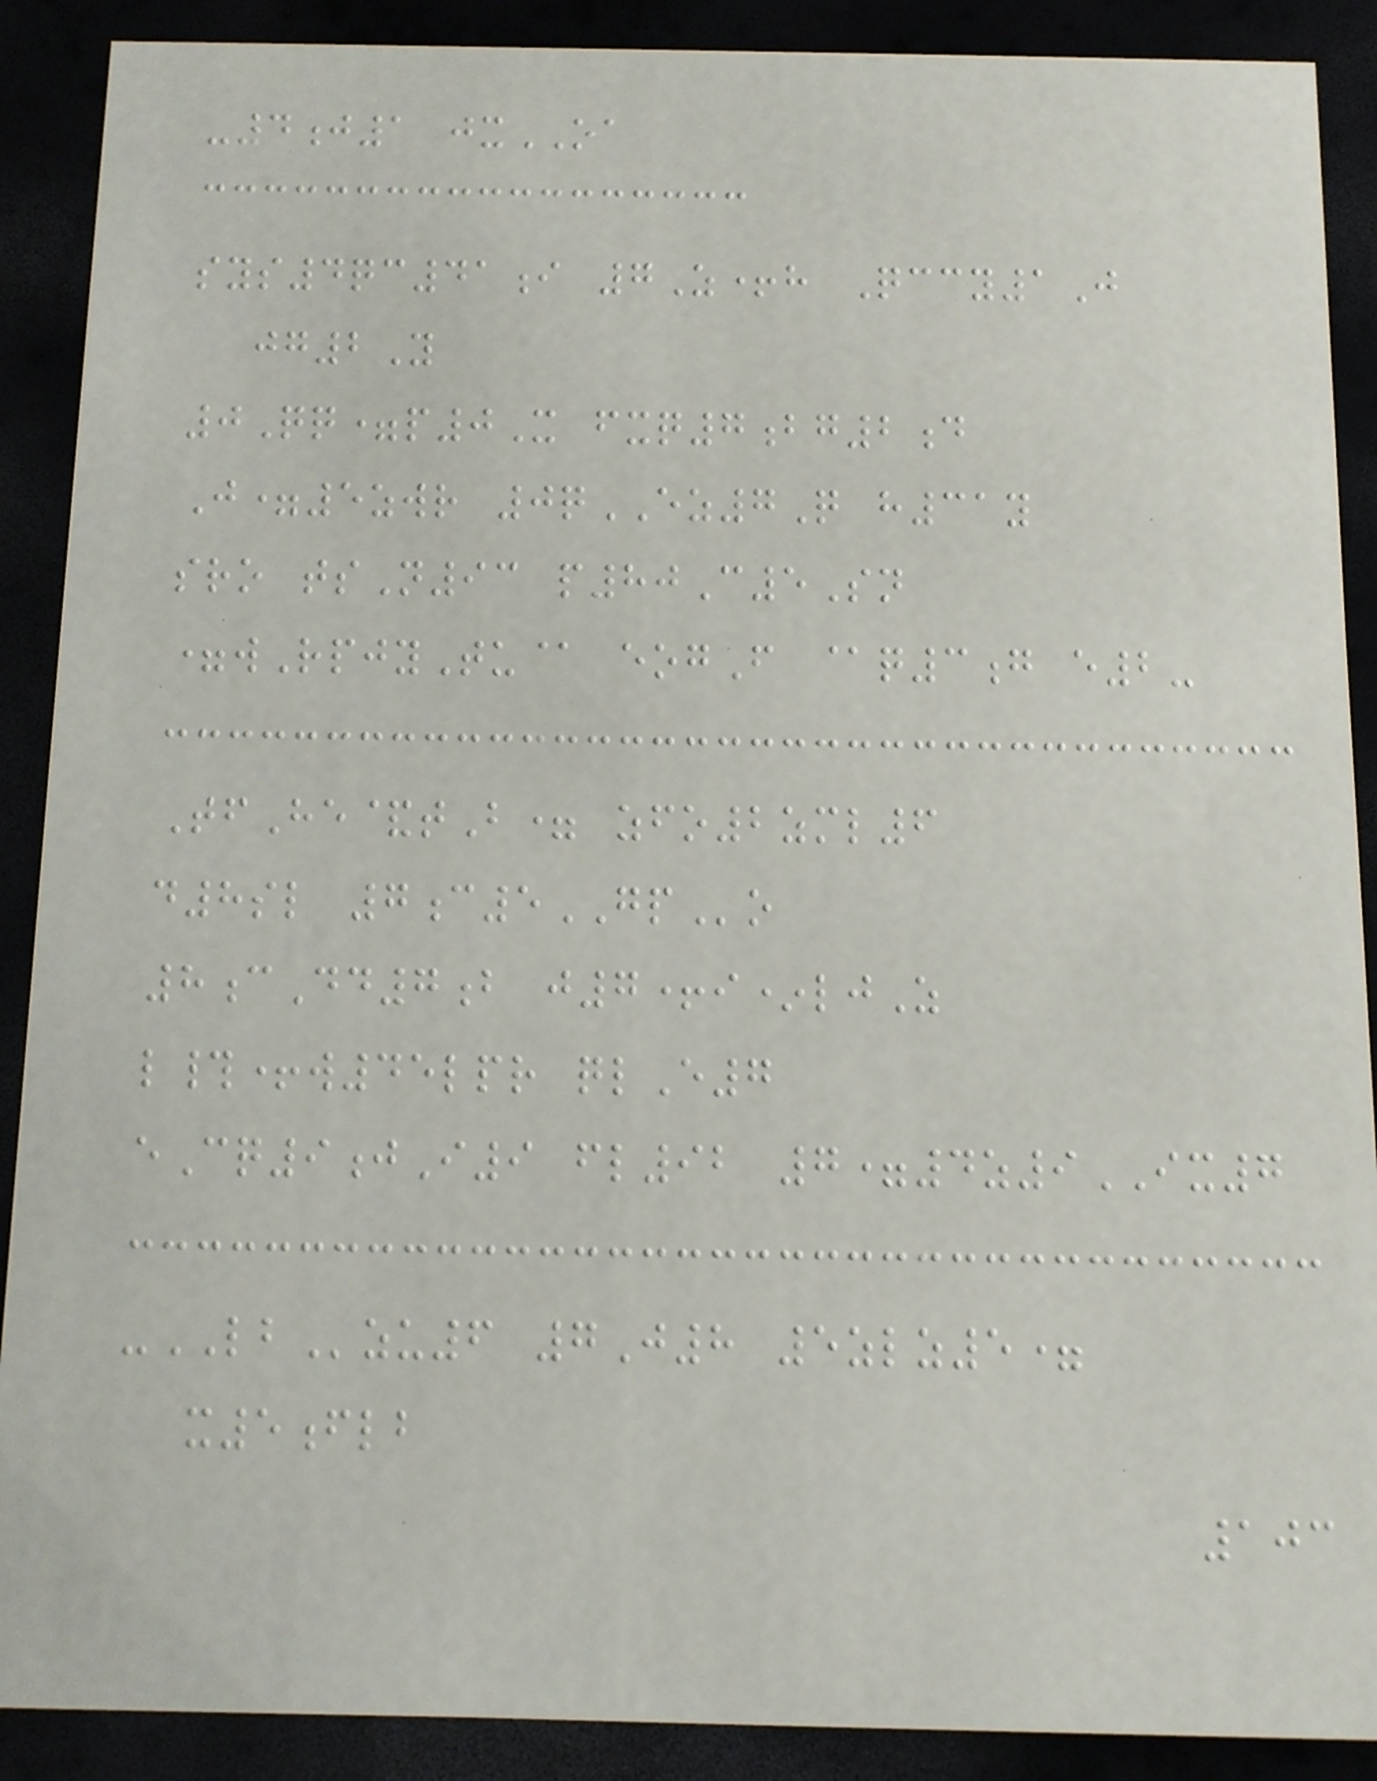-4j1 jxOA
sys4qc41i 7Z+h Qccy1J
jg2Y
0Qq=p0X fxq7bg2d
J=5zwr 0qEZ7Q h31y
sro tsN93 p80C5Sn
=wRpjyTu@ eogF @q3g e2-
TfHe&tB= zfo2zml6
d8sl 7c5GPo
8cDd7b j7+i*ljZ
l#+w45lpr qlE7
eCq9jI9 fl92 7=4z9IX7
-LBzu6 7J8 5zlz5=
x5flb
103
